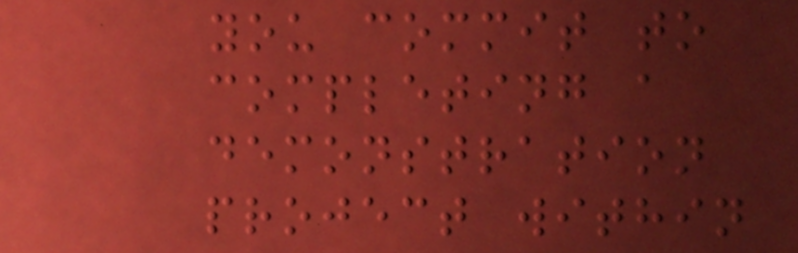you commit to
completing a
demonstration
project within
